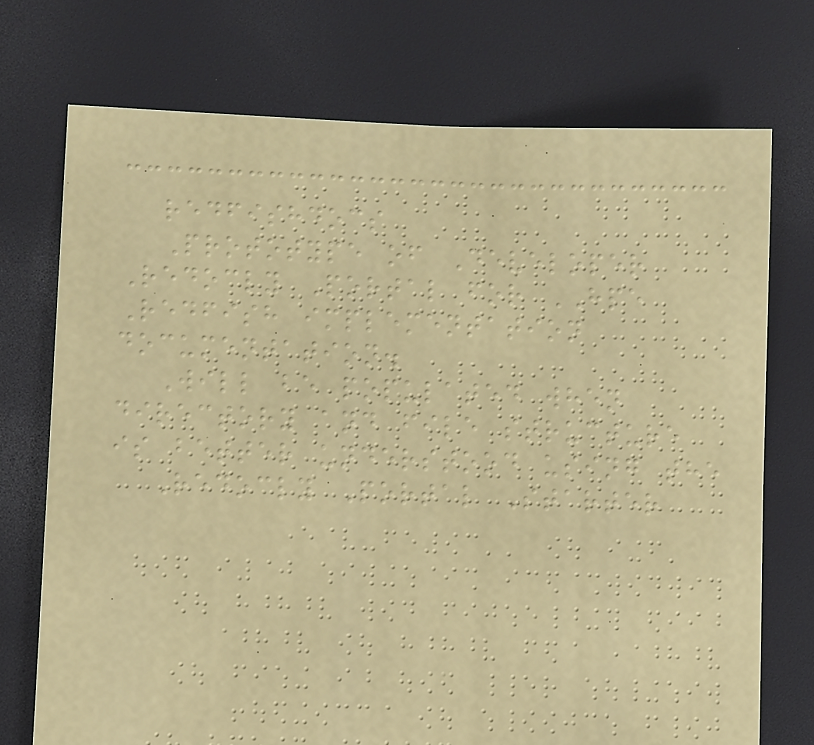redfishdocs
Prototype of Developer
Redocly Portal for HPE
Redfish implementation
documentation.
Will be populated when
directory and file structure
is better understood using the
Redocly Portal Starter
